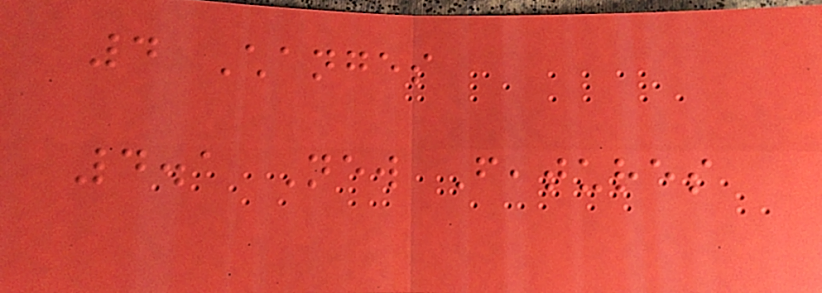4 Changes
4.1 New Features
